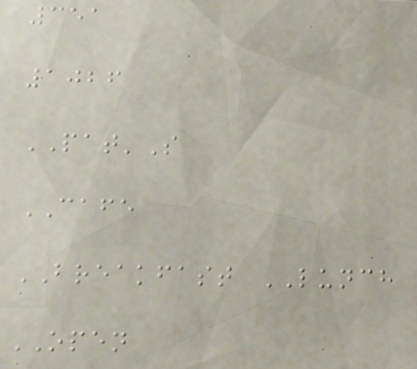351
1026
PAT'S
CAFE
BREAKFAST LUNCH
OPEN
